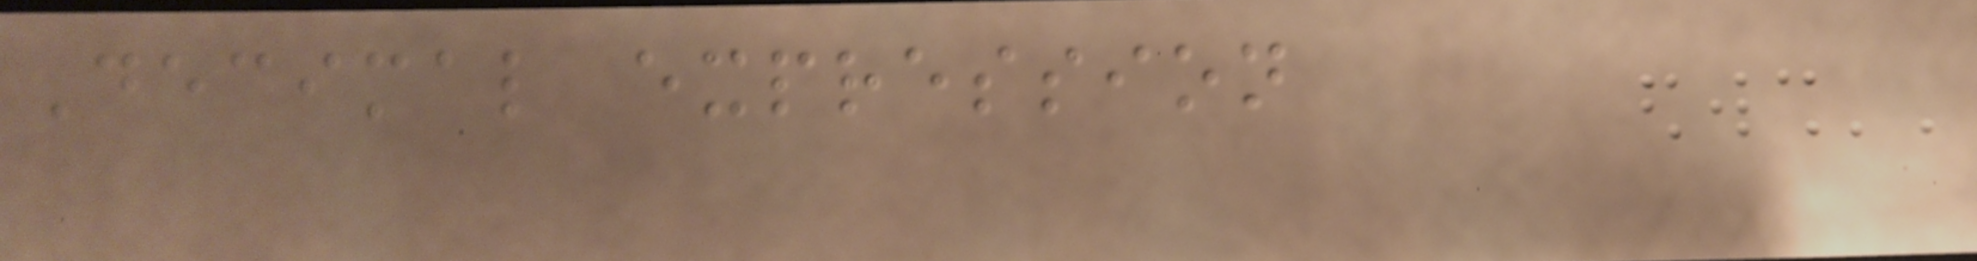Decimal expression
